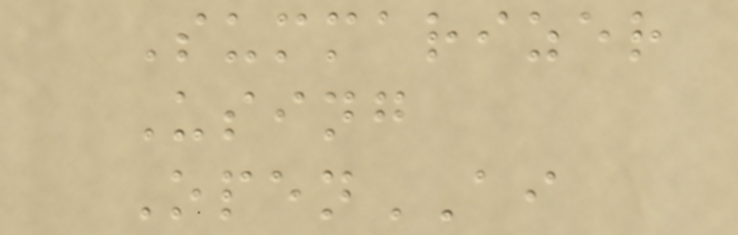Summarizer
Using
OpenAI
